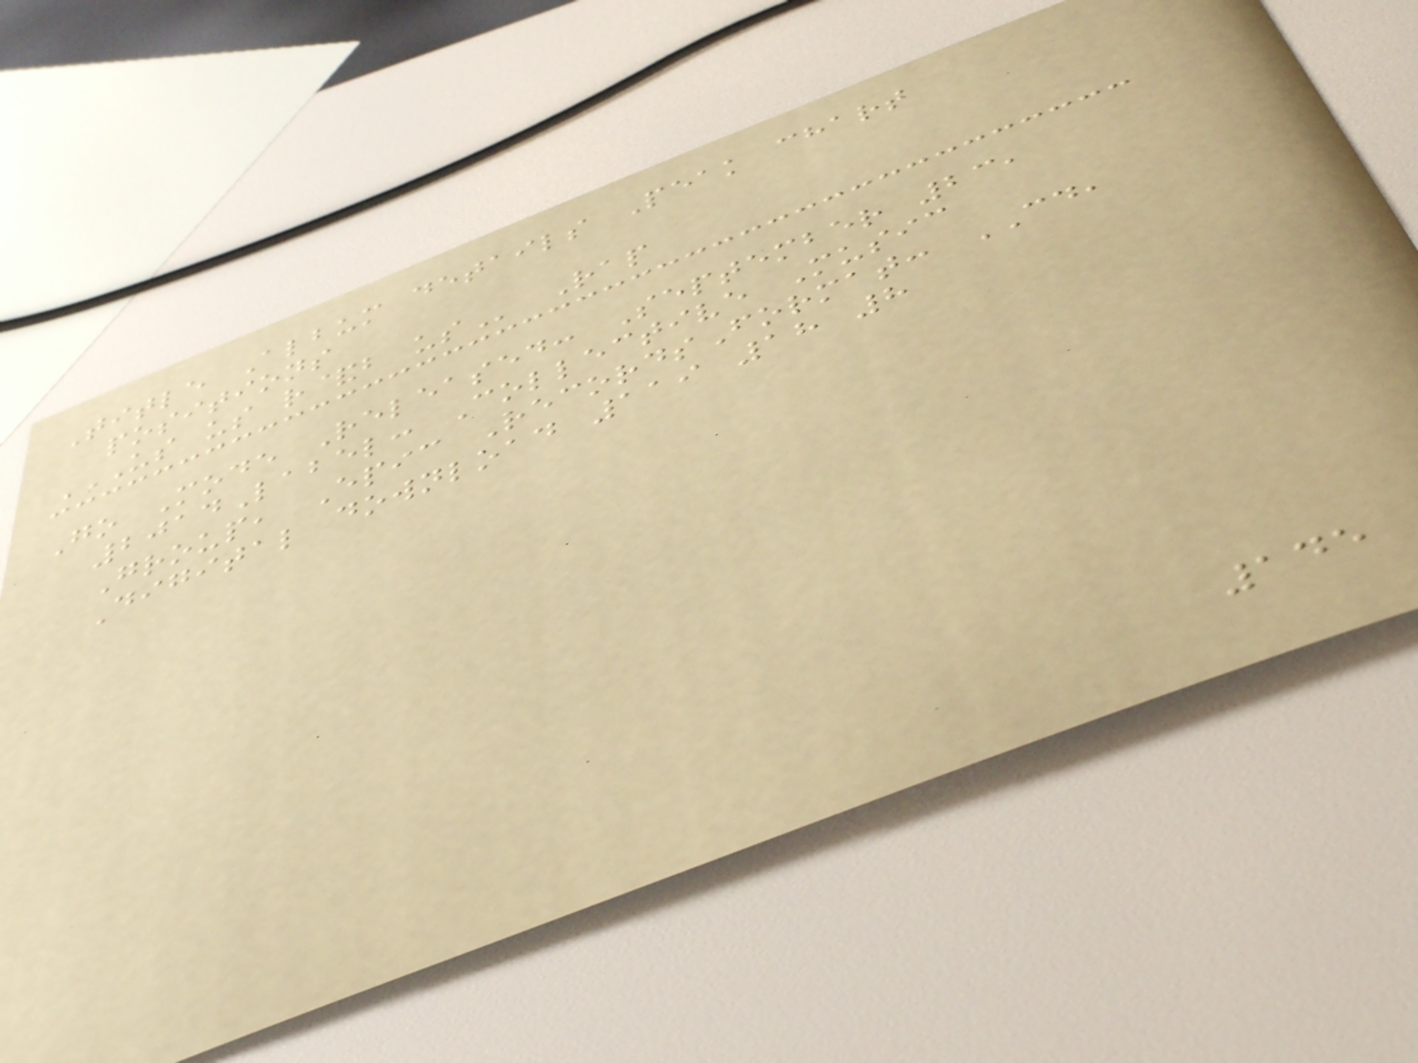Title Album details Peak chart
positions
US US R&B US Rap
Go Mode Released: September 23,
2014Label: Collective Music
Group, Epic RecordsFormat: CD,
Digital download 119 18 8
145
